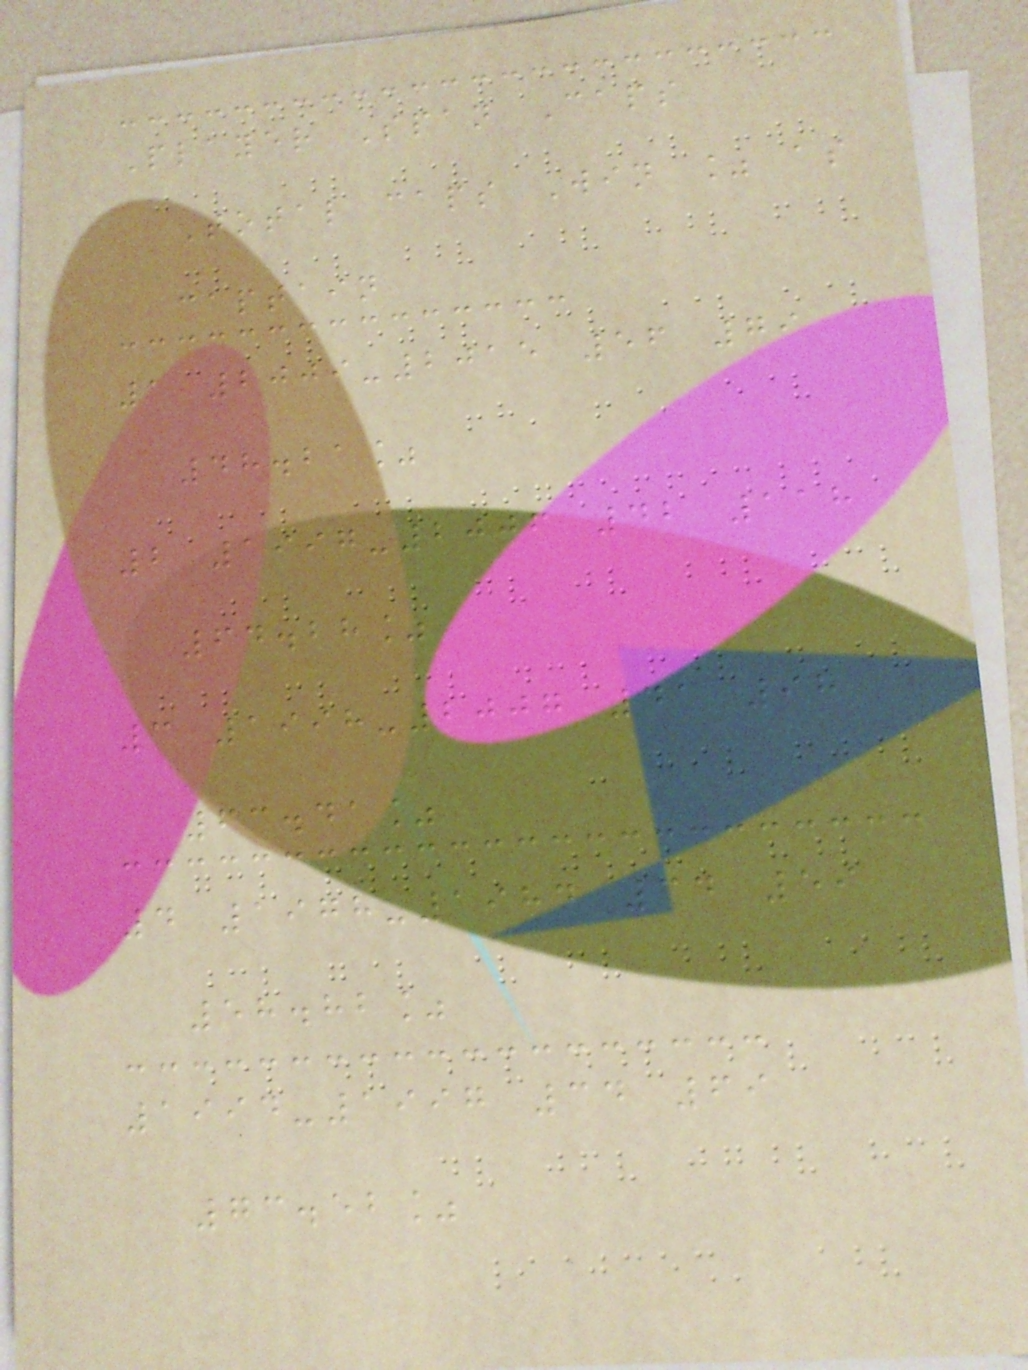Player Span Caps
Total caps Win % as
captain
1 2009-2015 56 79
48.21%
2 1997-2006 42 118
64.28%
3 1998-2007 41 98
63.41%
4 1978-1984 34 59
58.82%
1994-1997 34 69
73.52%
